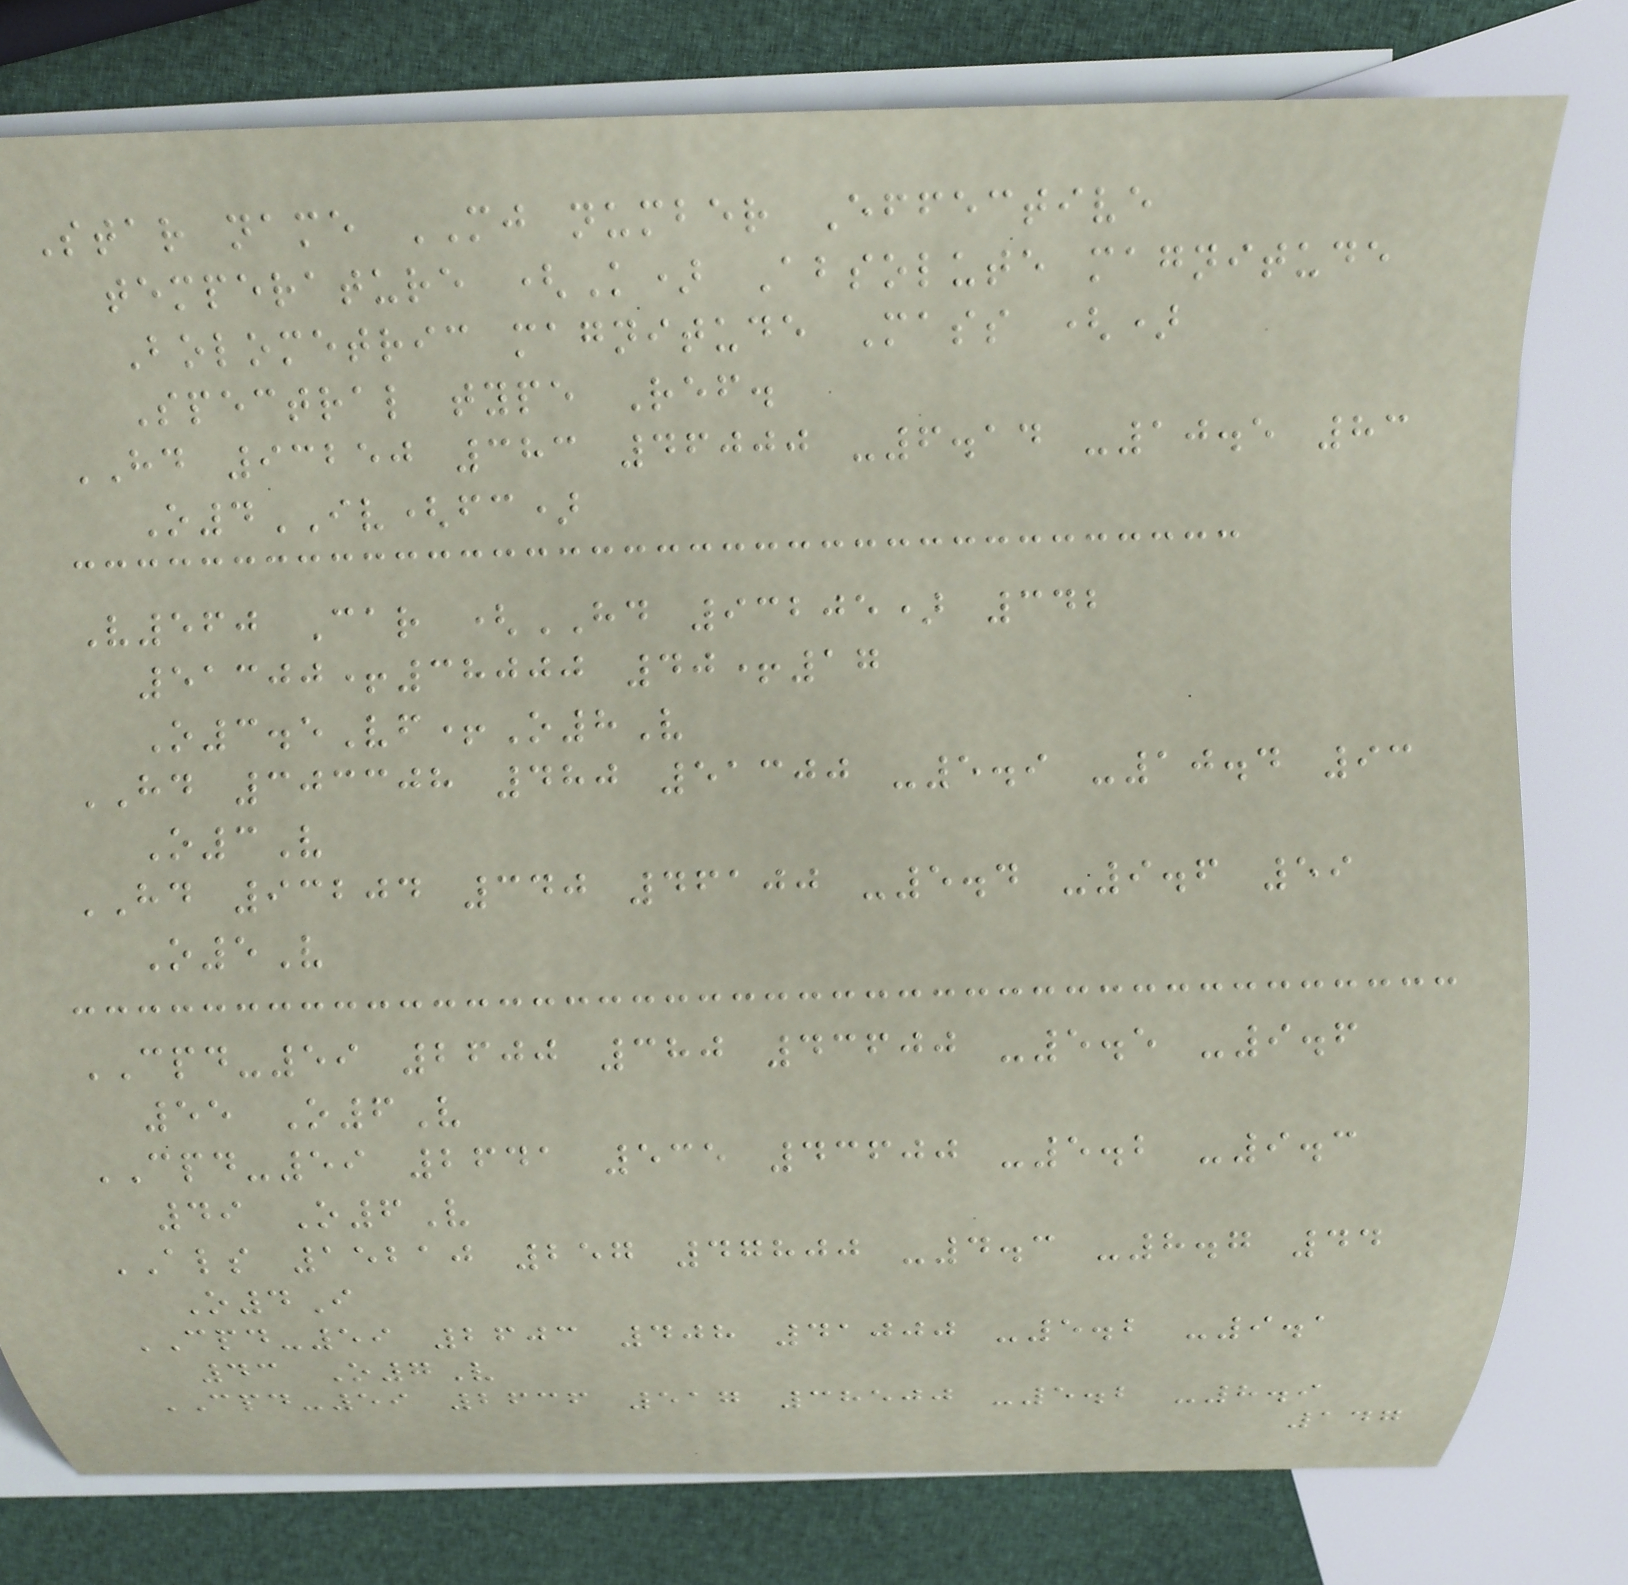Star name MJ number Effective
temperature (K) Absolute magnitude
Bolometric magnitude Mass ()
Spectral type Ref.
HD 93250 383 46000 -6.14 -10.5 83
O4IV(fc)
V560 Car (HD 93205) 342
51300+38000 40+17
O3.5Vf+O8V
HD 303308 480 51300 -5.9 -10.4 93
O3V
HD 93204 340 46100 -5.4 -9.6 59
O5V
CPD-59 2600 380 43600 -5.5 -9.6
55 O6V
CPD-59 2641 535 43600 -5.2 -9.3
49 O6V
ALS 15210 257 47800 -4.3 -8.7 44
O4I
CPD-59 2603 408 41000 -5.2 -9.1
43 O7V
CPD-59 2636 517 38500 -5.2 -8.9
147
